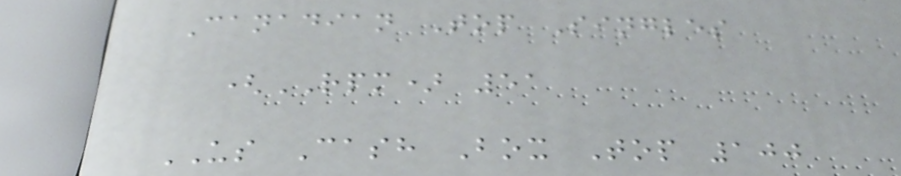Canadian Top Singles
(RPM) 51
US Cash Box Top 100
